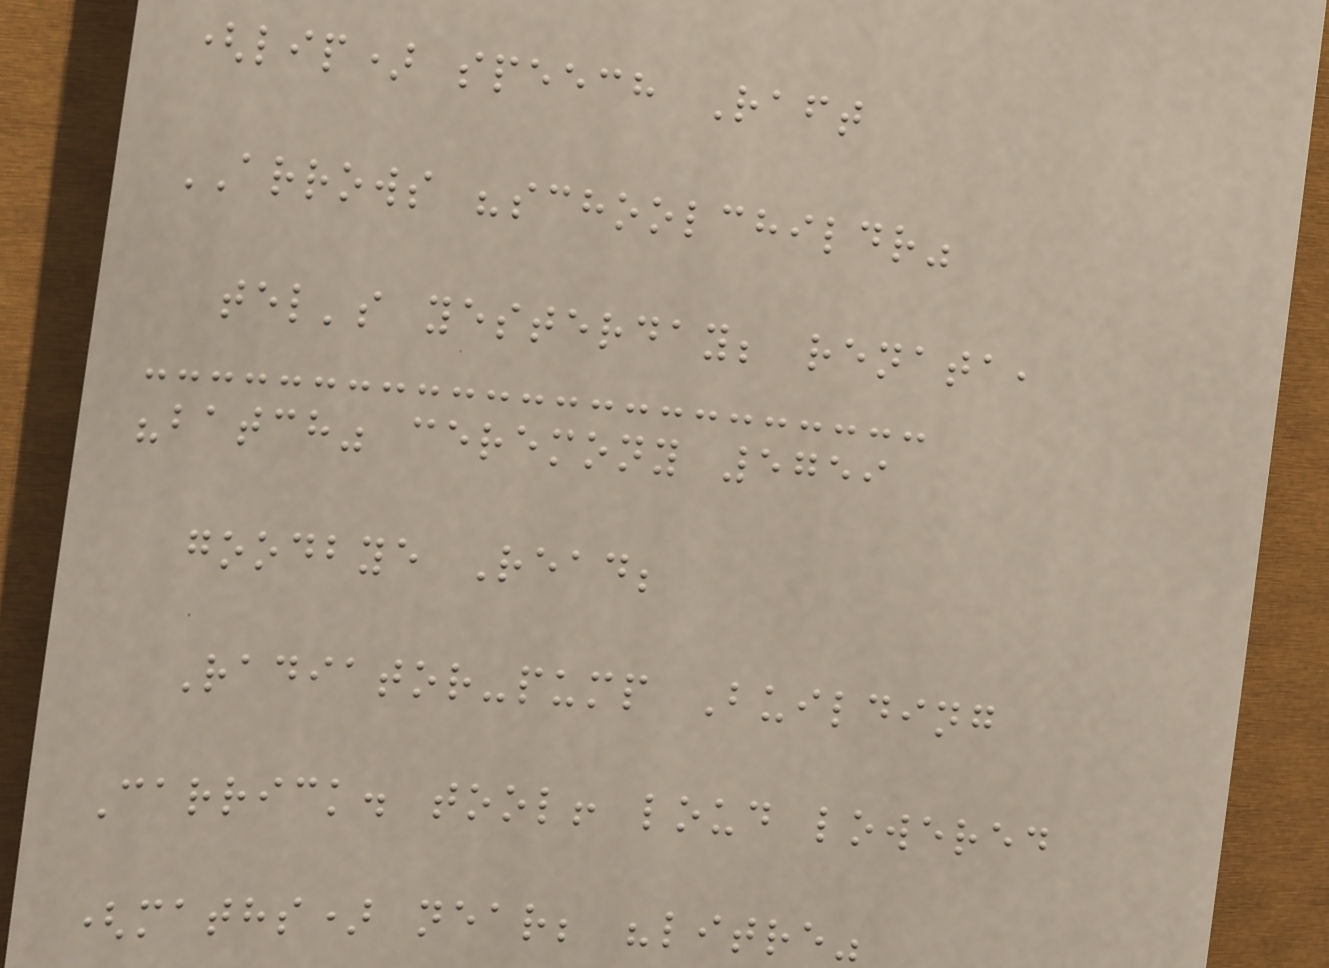(lip) speech Raft
ARROWS "schoolchildr"
tel's yesterday; renata,
"batch" ceremony 5759
goodbye Read;
Radiator-pump Building
Carrick. tool! loud lowered
(maths) near; "litre"
